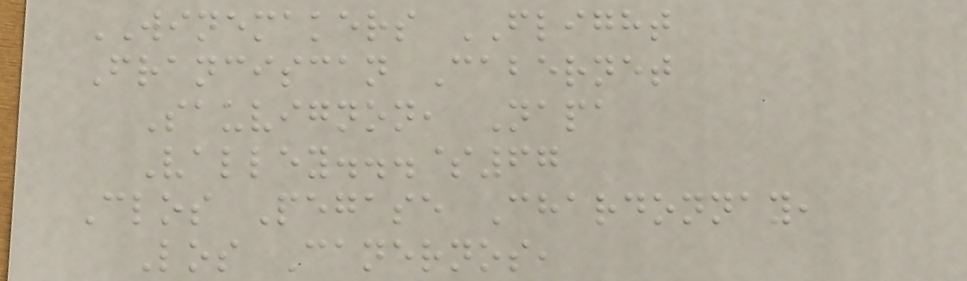WINEMAKERS FLIGHT
Franciscan Cabernet
Sauvignon, Napa
Valley...$67
Clos Pegase Chardonnay,
Los Canernos,
